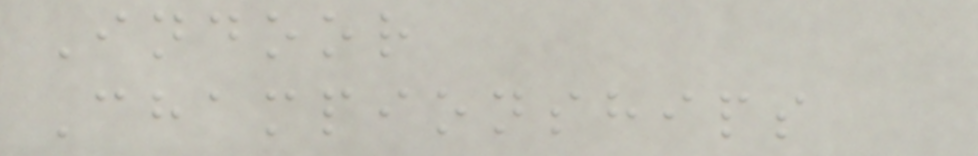Indoor
Championships
